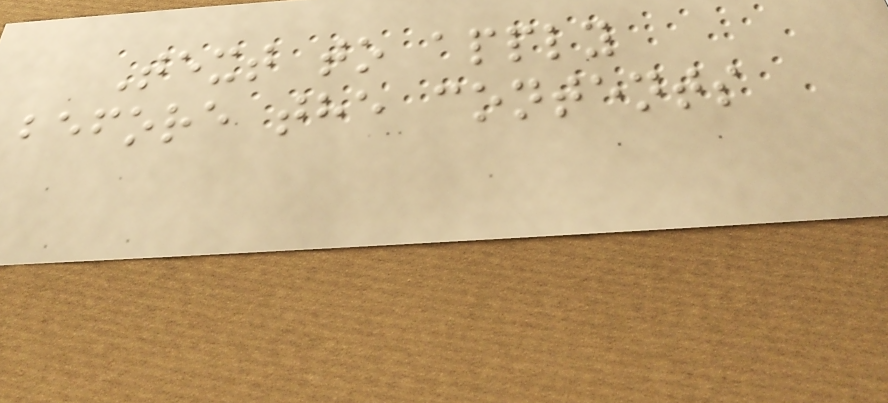Text to apply
before the contents
